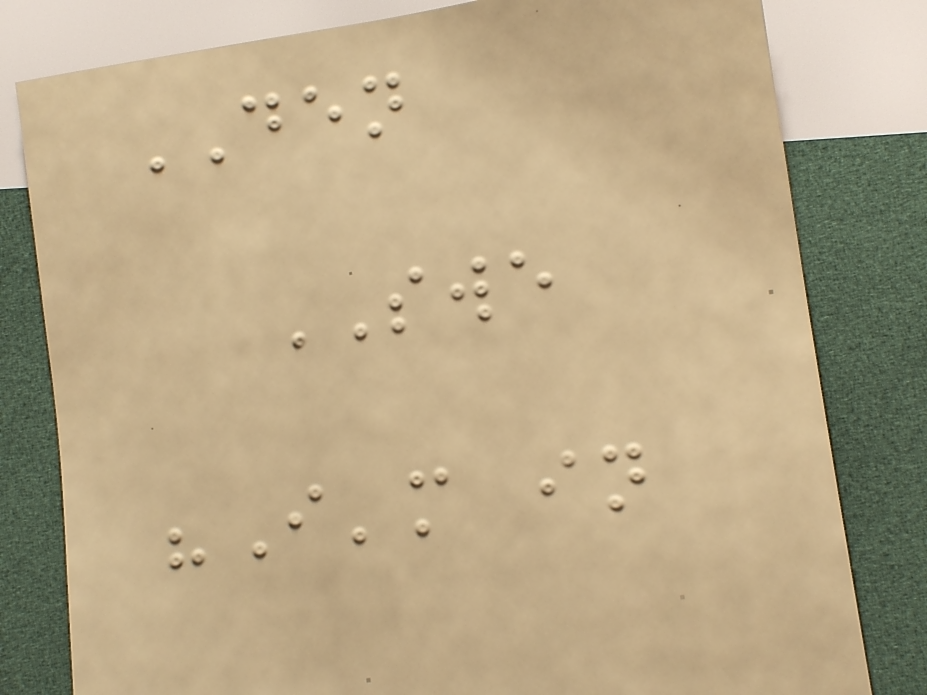DEN
SWE
"I'm in
